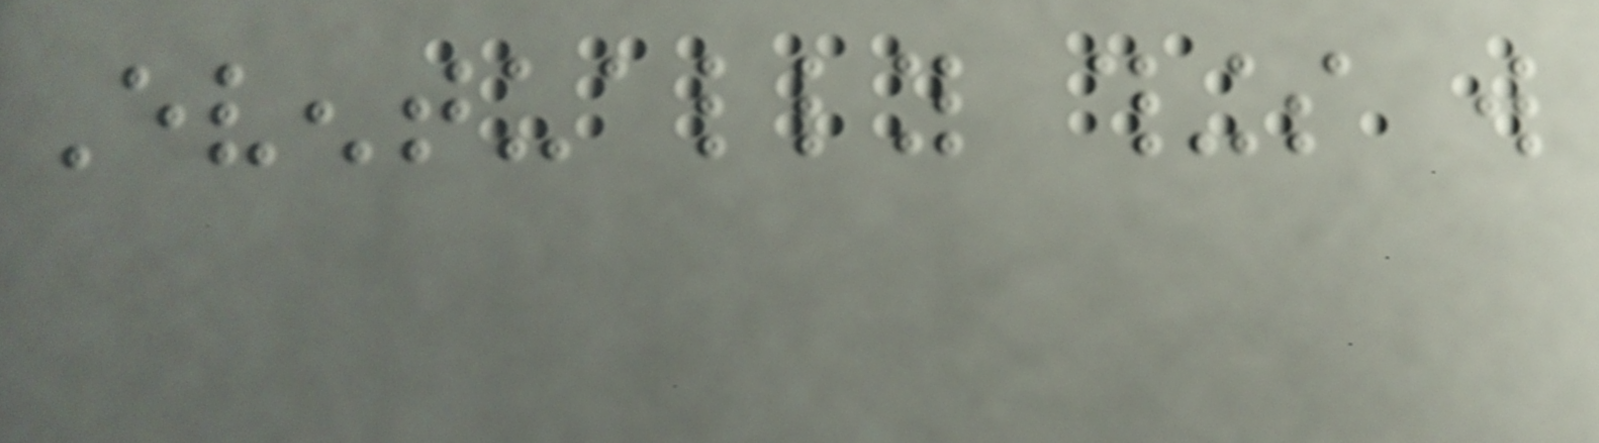Eventually things will
